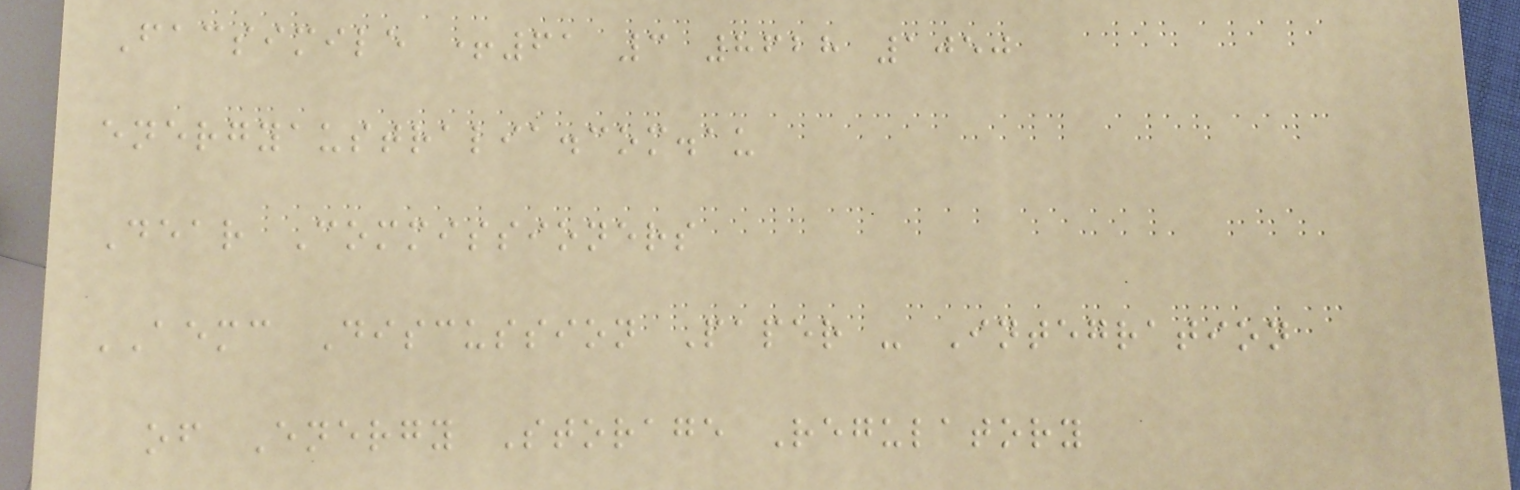Facsimile +61 3 8628 1050
energyaustralia.com.au
Dear Commissioners
AEMC Discussion Paper - Integration
of Energy Storage Regulatory
